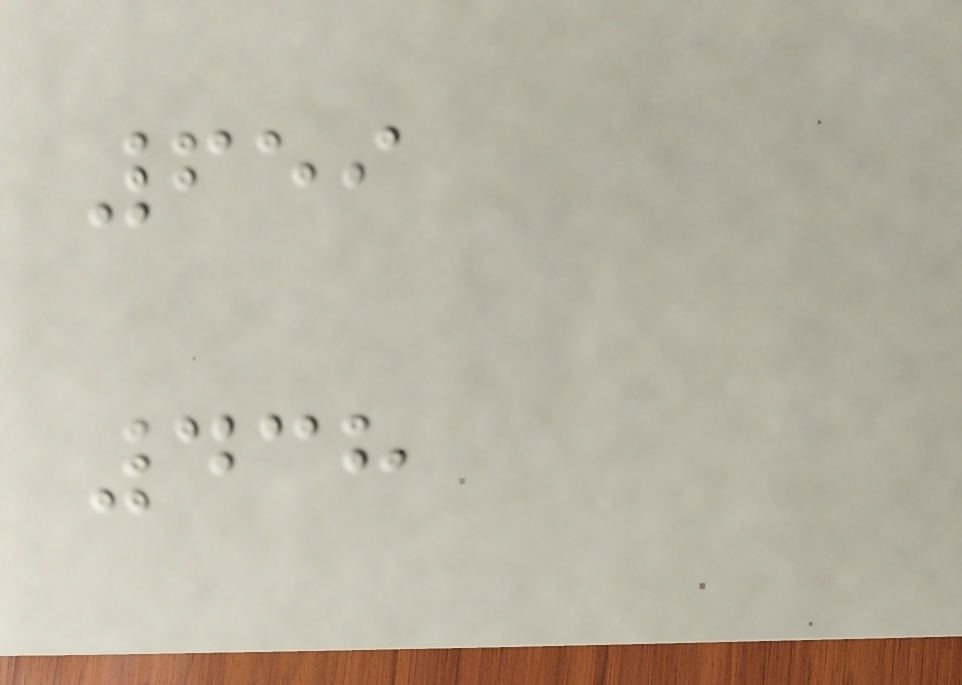659
438
